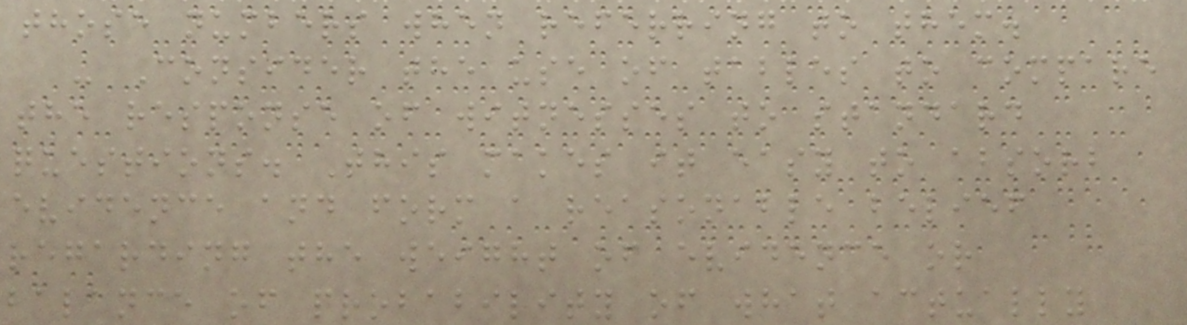those numbers when referring to them.
- Consider the use of tables to compare
the response of witnesses to standard
questions. This makes it easy to absorb
evidence and form a reasonable belief
regarding the weight of evidence or
balance of probability of what actually
